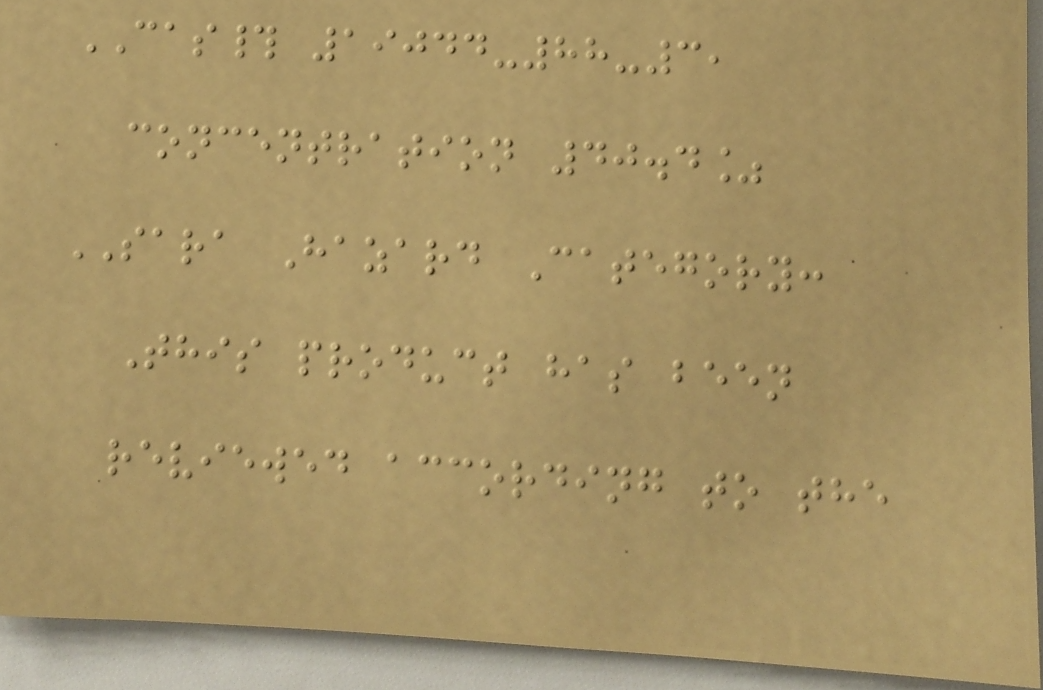CAS# 19044-88-3,
concentration 40.4%
SARA Hazard Category:
This product has been
reviewed according to the
